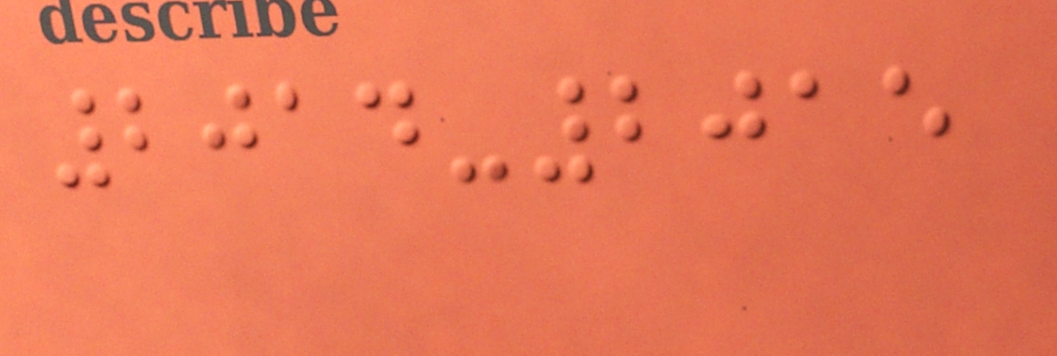2014-2015
